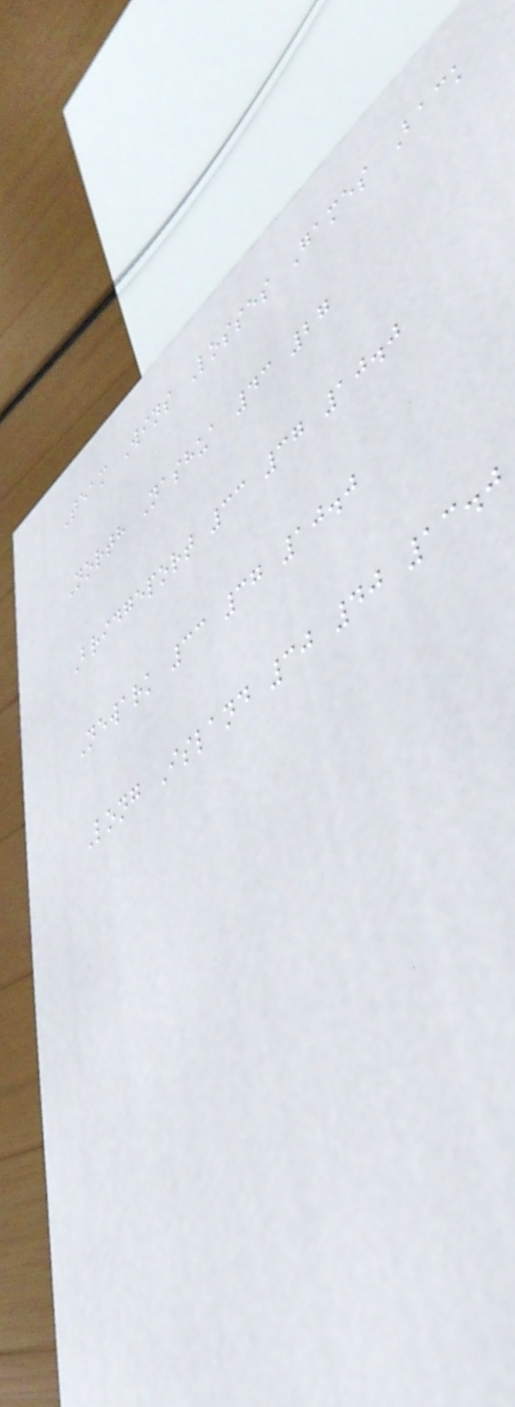Team Wins Losses Games Back
North Nashua 43 27
Bridgeport 33 37 10.0
Newark 33 37 10.0
Long Island 30 40 13.0
